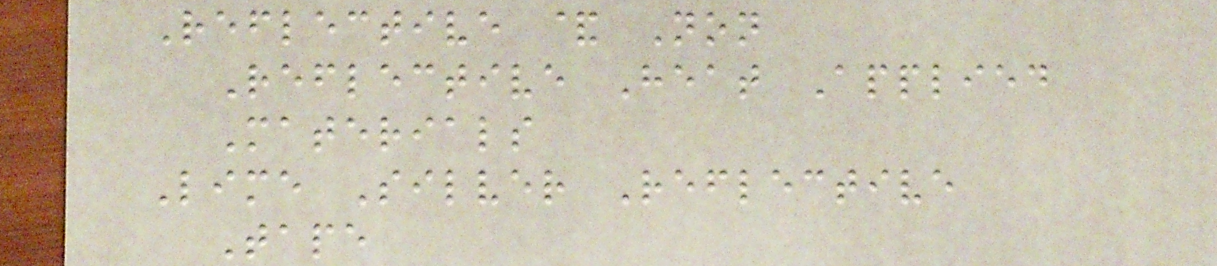Reflective & Non
Reflective Heat Applied
Materials
Lime Silver Reflective
Tape
